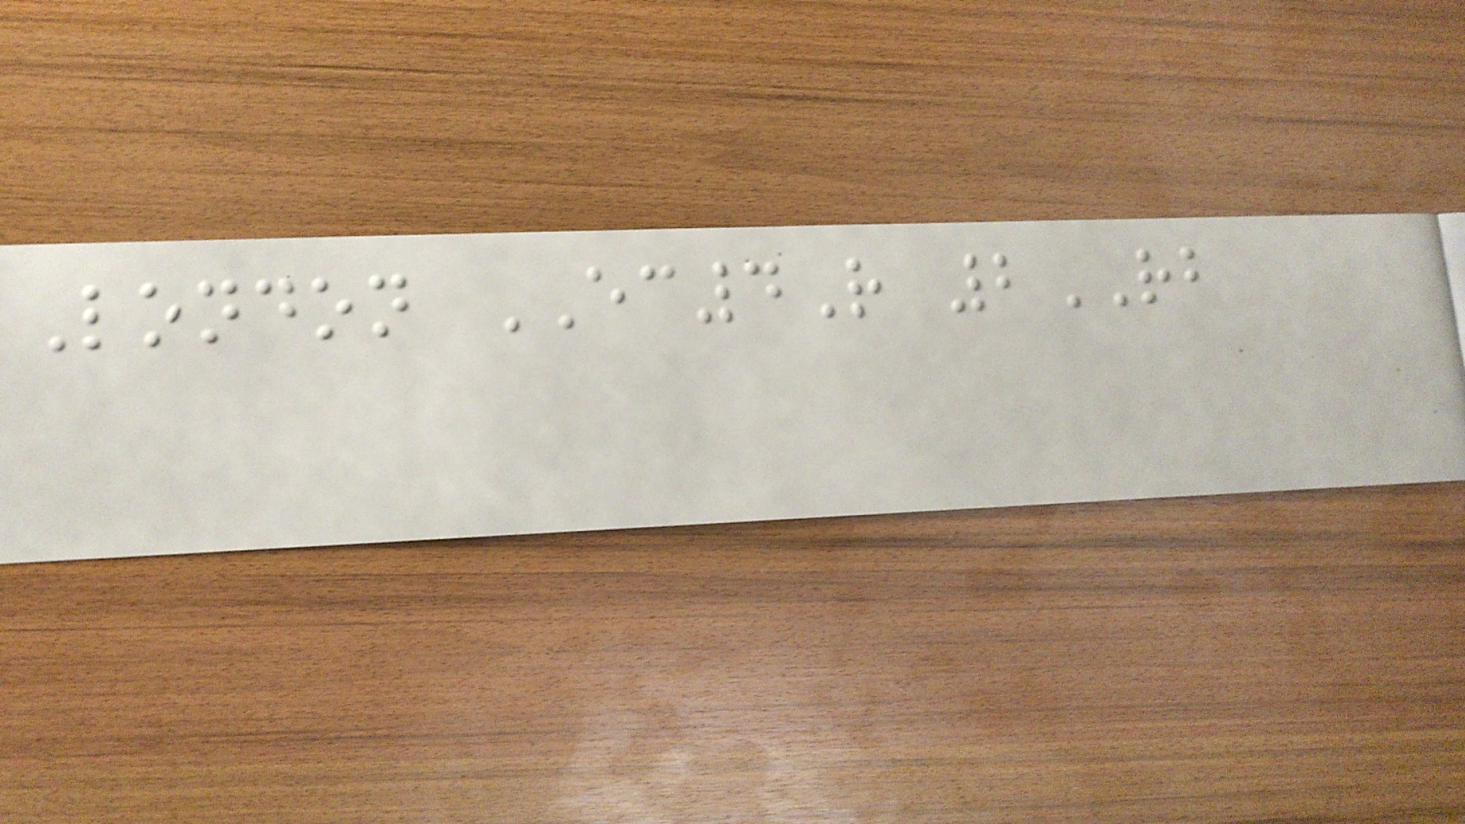London EC4R 2RB
